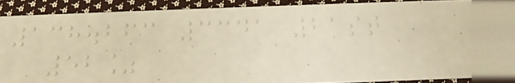138.263 3341 21st
52%
